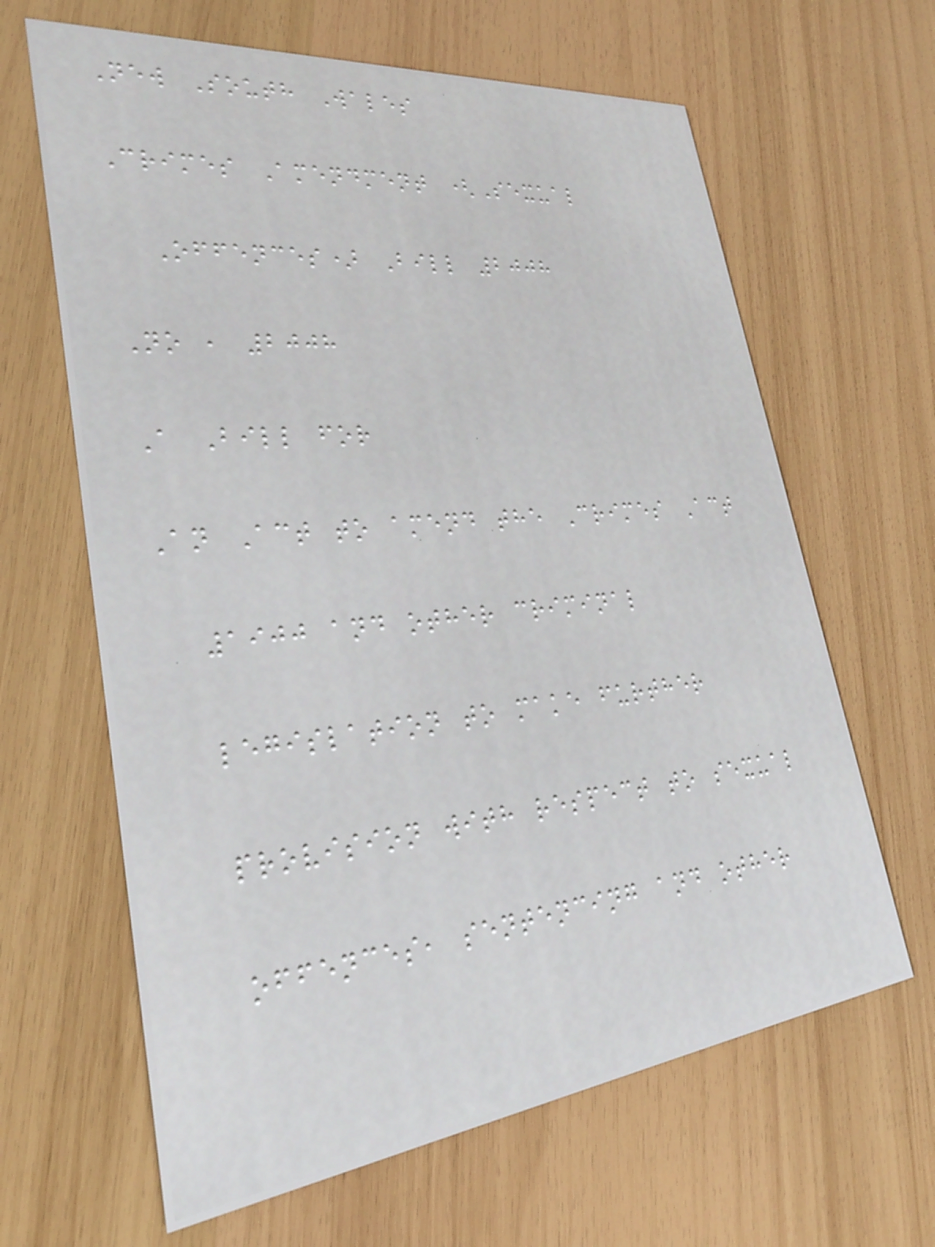New South Wales
Crimes Amendment (Sexual
Offences) Bill 2008
No , 2008
A Bill for
An Act to amend the Crimes Act
1900 and other criminal
legislation to make further
provision with respect to sexual
offences, sentencing and other
